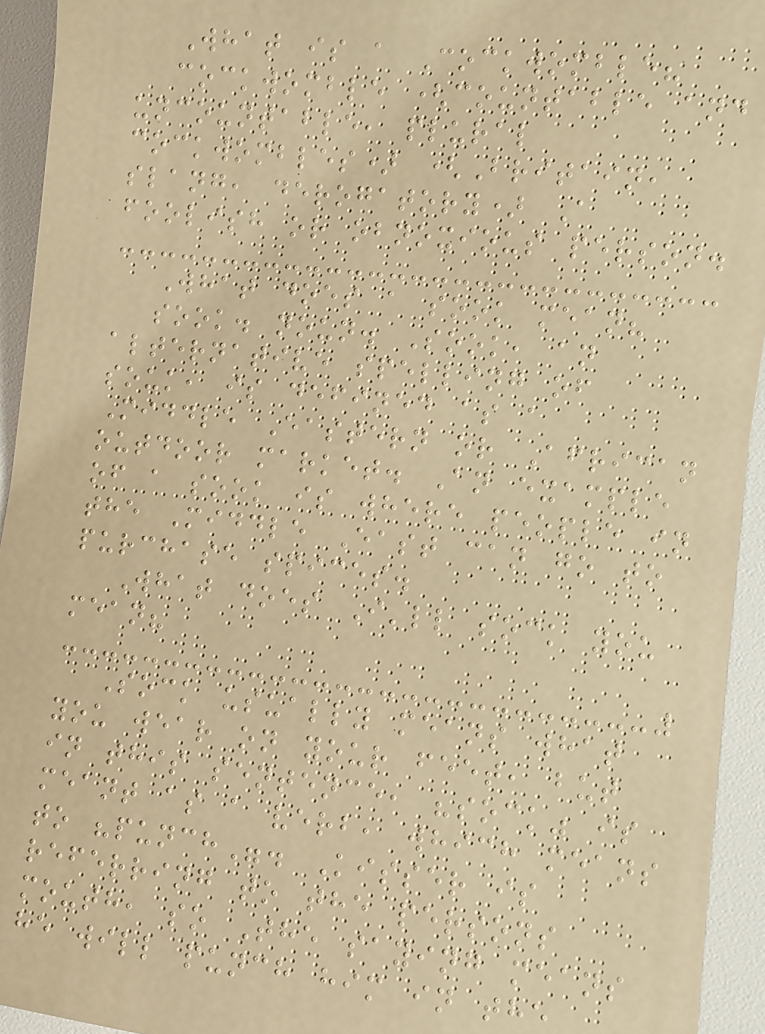What is a Cockwomble?
cockwomble (countable and
uncountable, plural
cockwombles) (Britain,
slang, derogatory) A
foolish or obnoxious person.
What does a sook mean?
sook. noun. Sook, an
alternative spelling of
souk, is defined as a
Middle Eastern or African
outdoor market. An example
of a sook is where people in
the Middle East can go to
purchase spices.
What does I'll sock you
mean?
Sock usually means what
you wear on your feet, but
in this sentence, "sock" is
meant as a verb, which means
to "punch". Kisser is
referring to the persons
mouth, so The saying means
he will punch him in the
